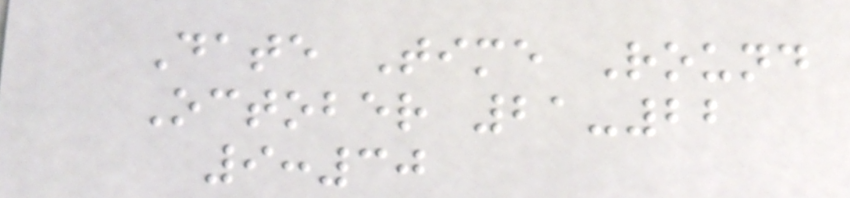Date Time Round
October 21-22
9:30
